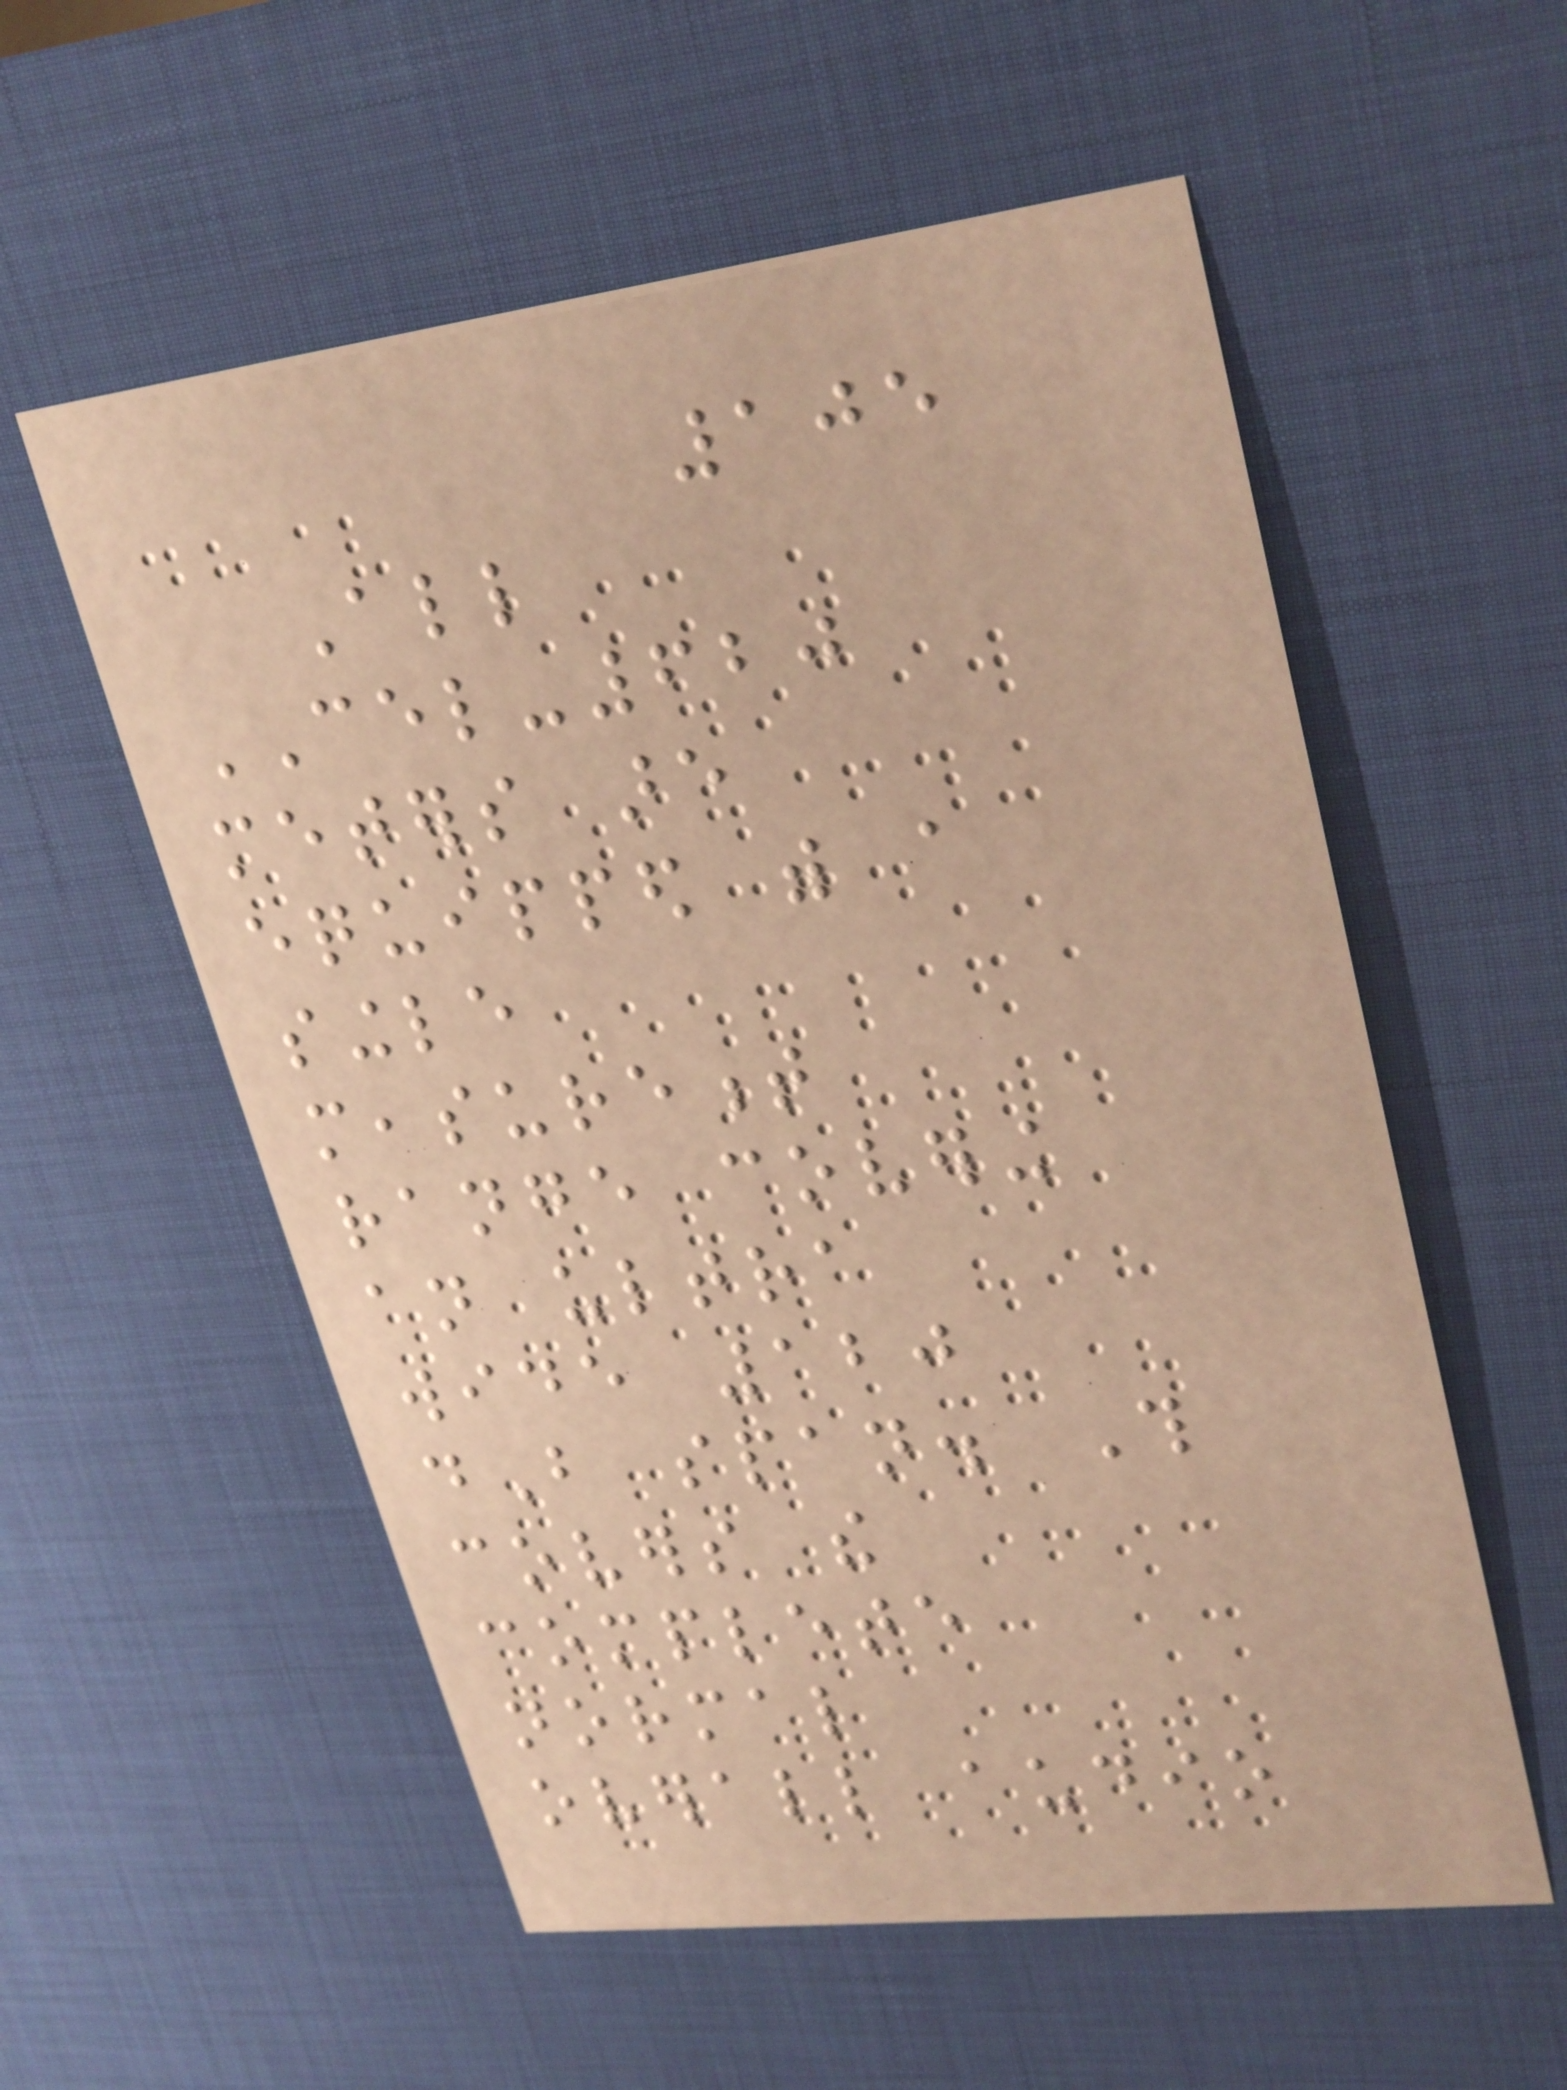105
All
CEL-620
meters are
equipped with a
single
measurement
range covering
an ultra
wide 120
dB span. This
covers the
complete
normal
overall audio
